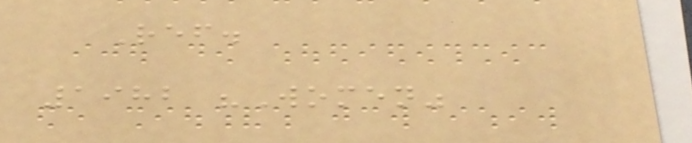Ref.
1982 "Women"
